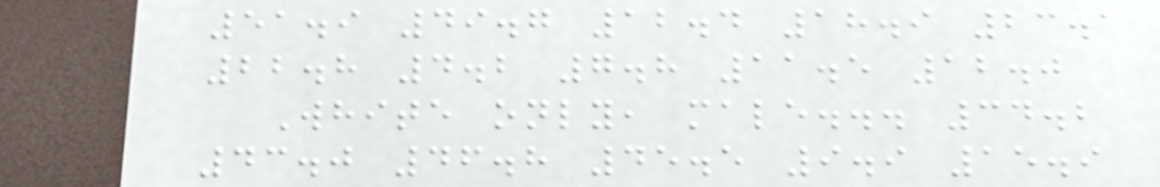51.9 49.7 12.4 18.9 23.1
22.8 4.2 7.8 11.5 12.0
White only, male... 34.2
43.0 46.8 45.5 9.9 15.9
